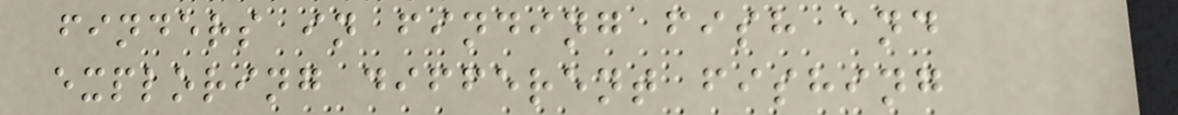finders in finding fish and
exploring different fishing
